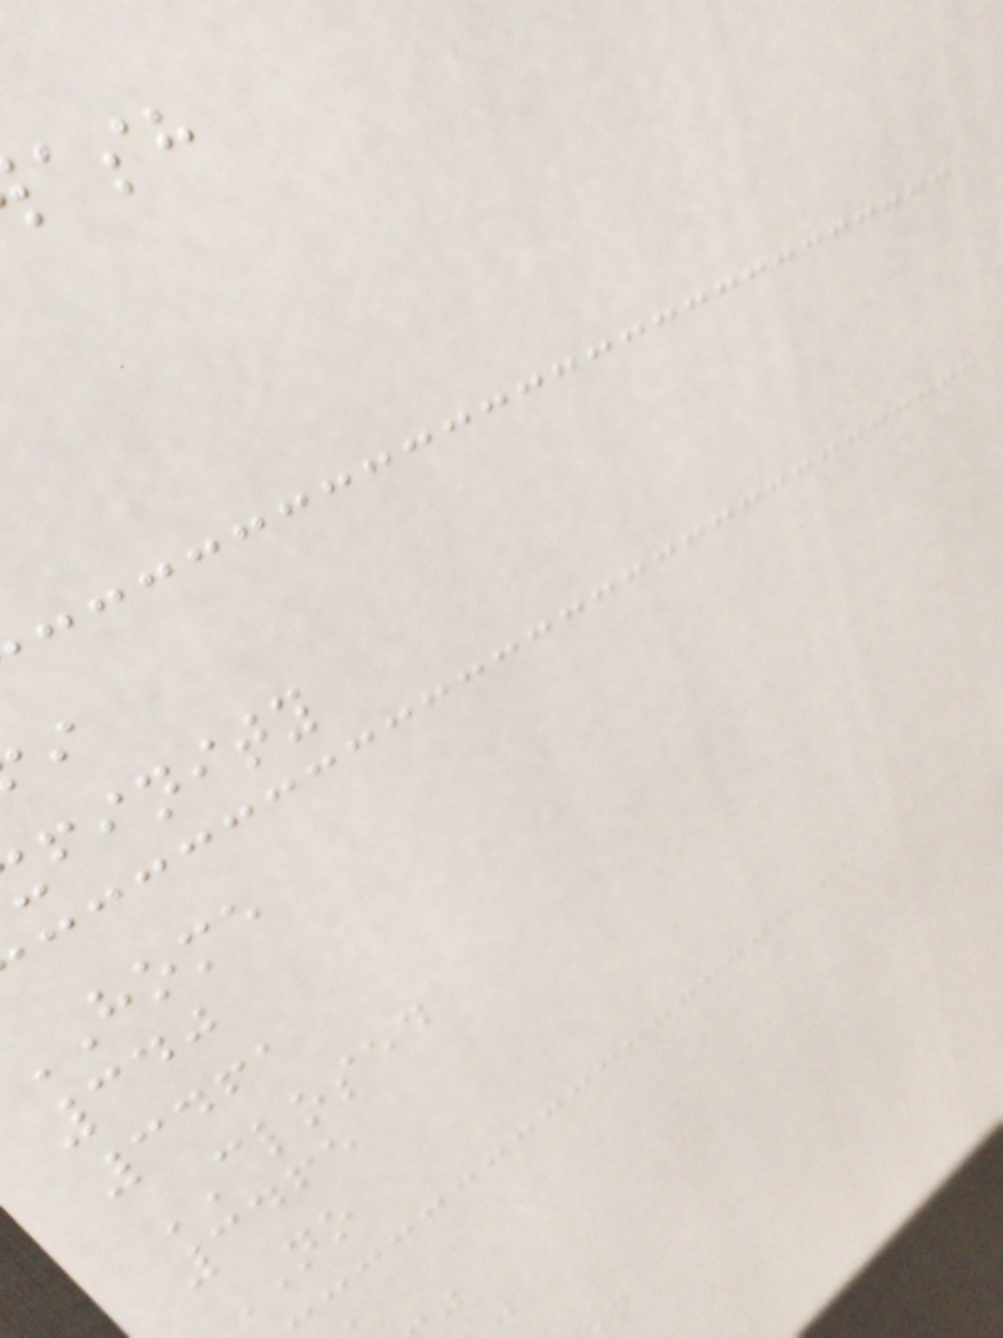finity
home
340
3461
CLOSED
3465
NO
